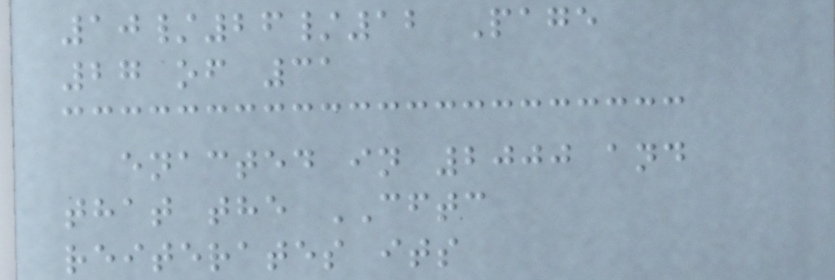10/26/12 Page
27 of 31
enacted in 2000 and
that the CFTC
reiterates its
